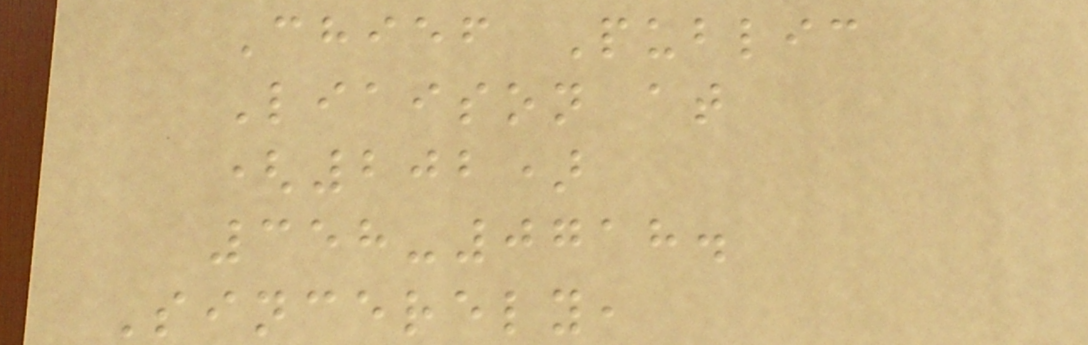Chief Public
Liaison at
(202)
358-0718.
Sincerely,
